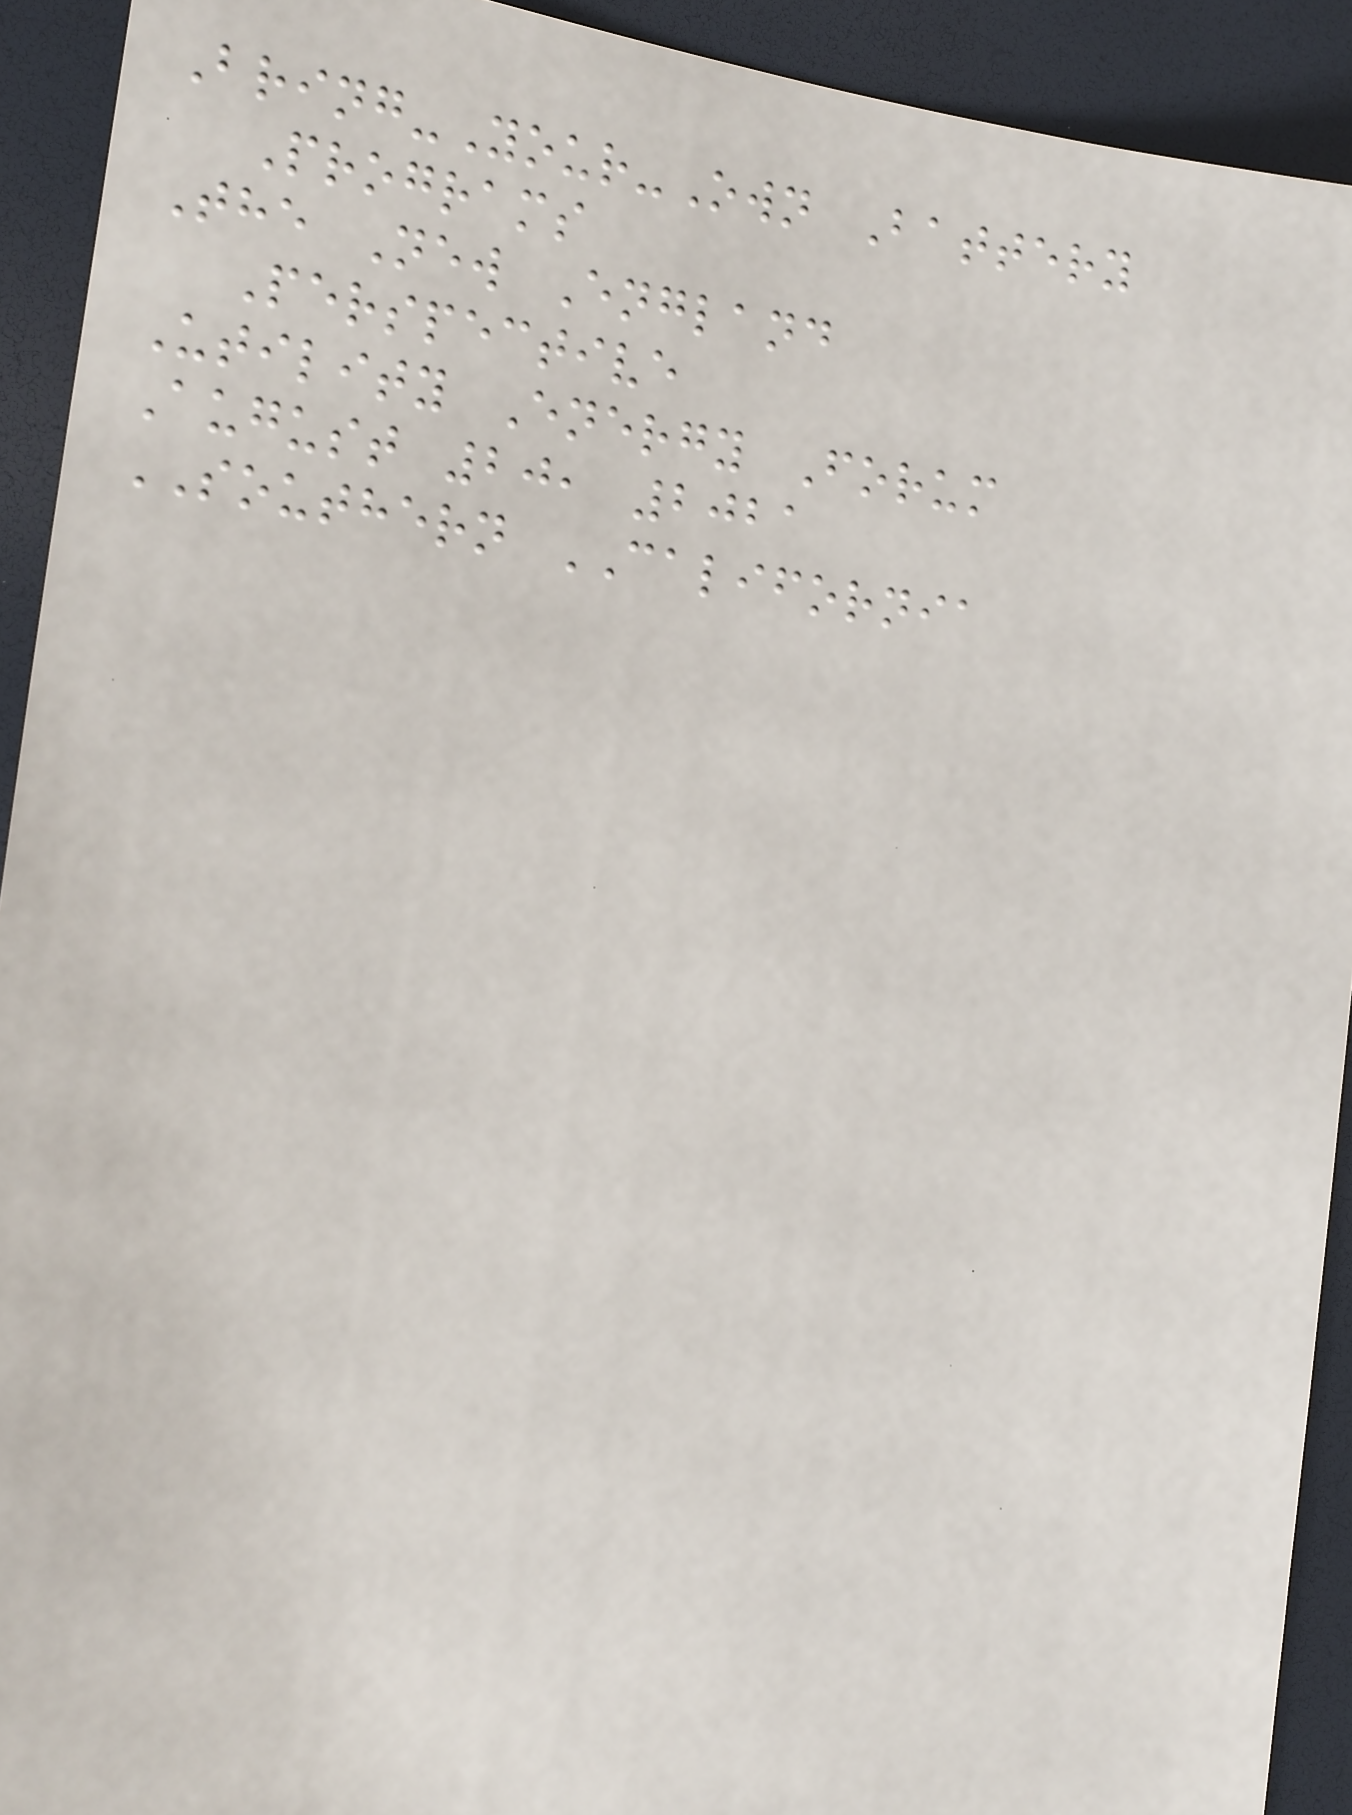Bring-Your-Own Battery
Programs
The New England
Perspective
Utility Energy Forum
August 20, 2021
SOUTHERN CALIFORNIA
